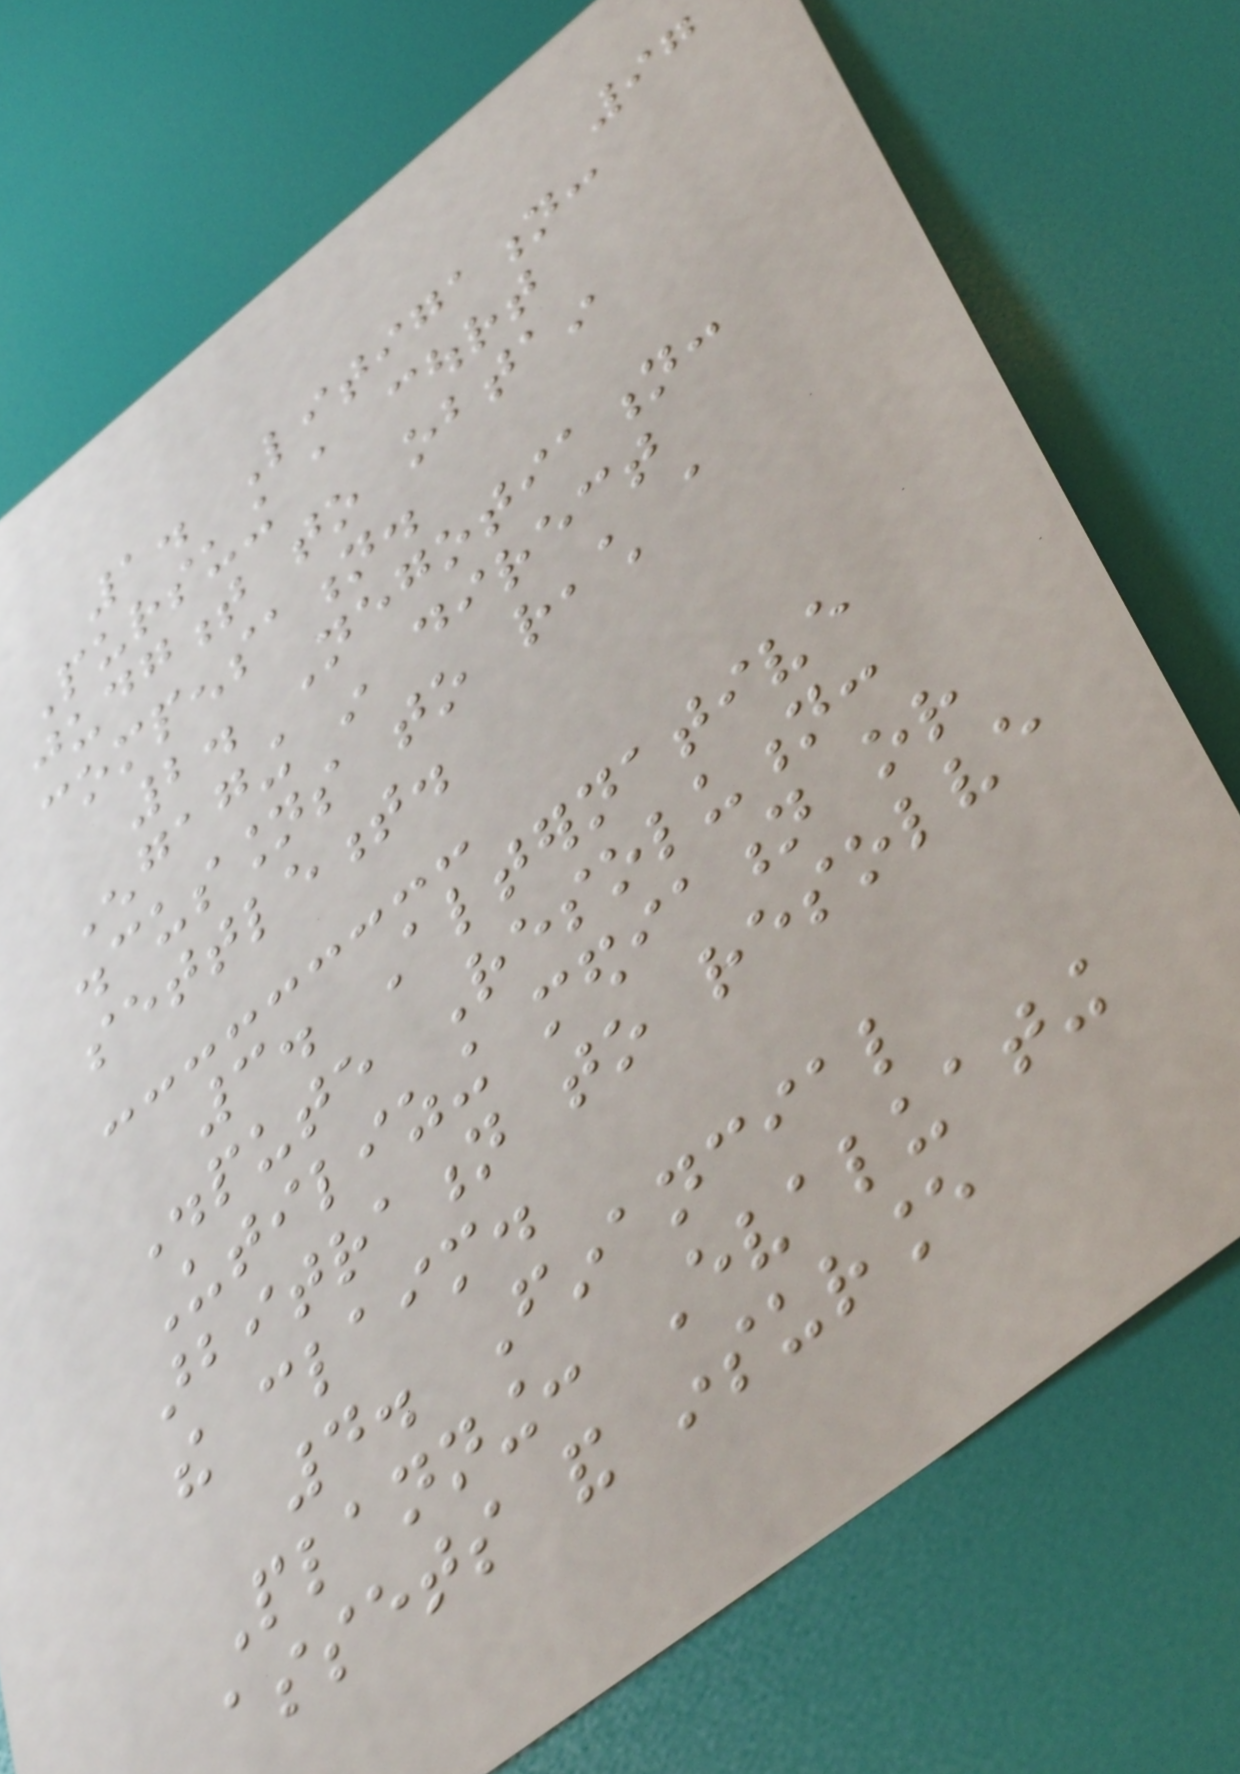97
1. Litigation:
Pursuing a court
judgment to obtain
compensation.
2. Negotiation:
Engaging in direct
discussions to reach a
settlement.
3. Alternative
Dispute Resolution:
Utilizing mediation or
arbitration to resolve
the claim.
4. Financial
Planning: Evaluating
assets and insurance
